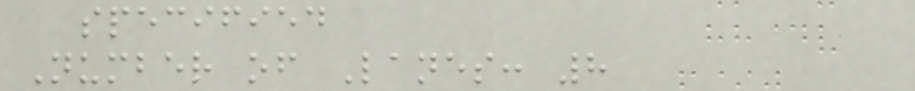specified
Number of Lanes: 8
